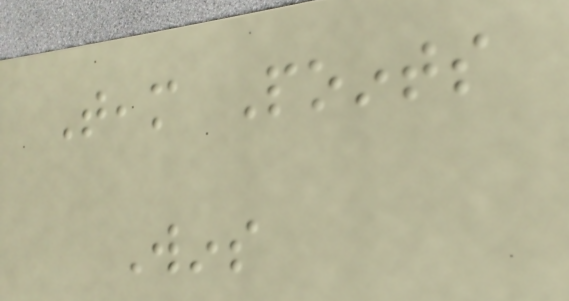Team Points
Wins
